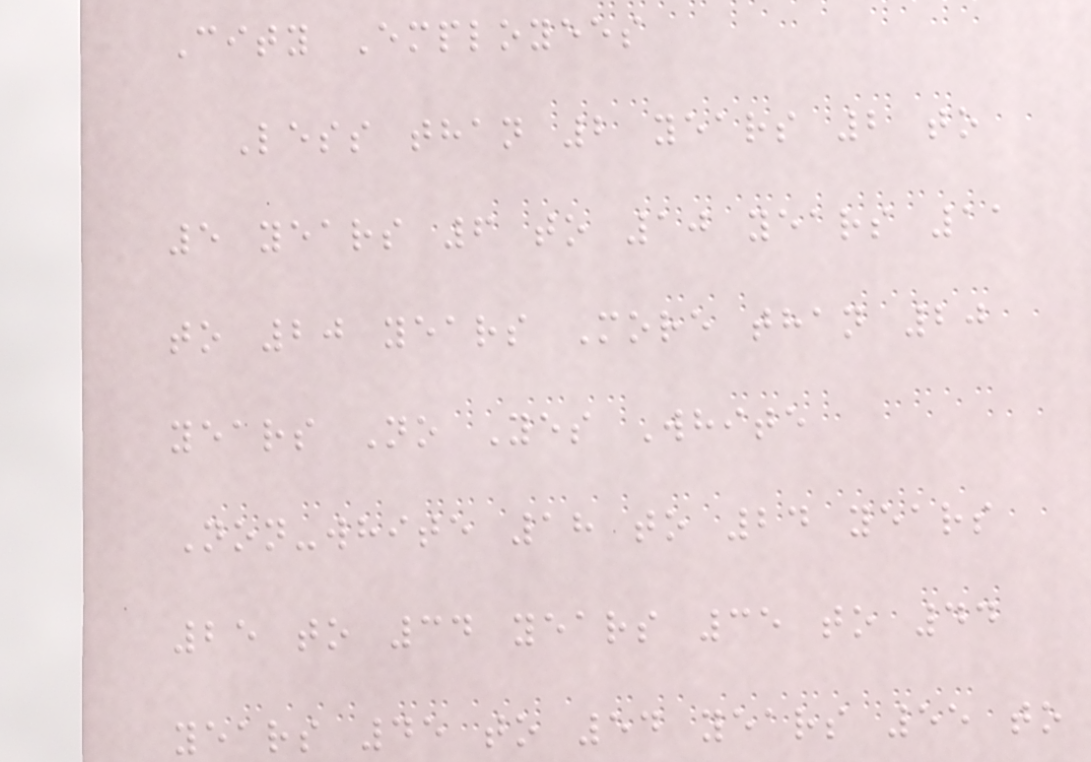City Employees
Less than 2 years 2 to
5 years 6 to 10 years 11
to 20 years More than 20
years No Yes White
Non-white 18 to 24 years
25 to 34 years 35 to 44
years 45 to 54 years 55 to
